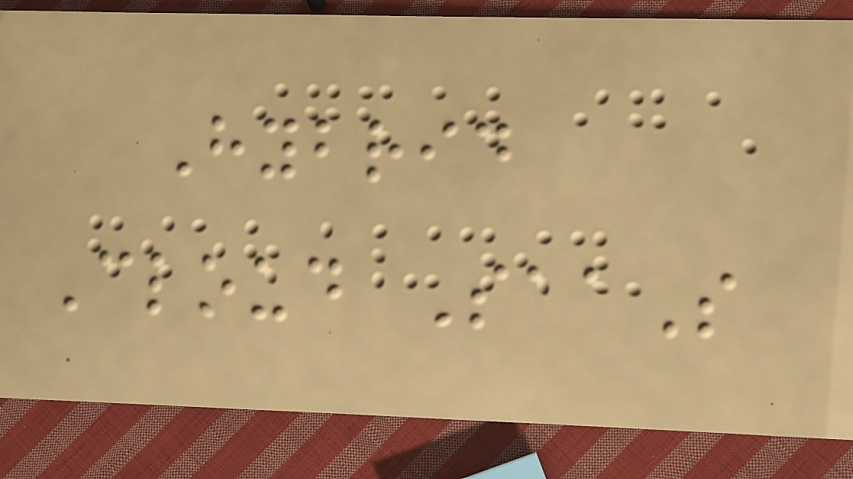Hybrid
Cloud SaaS
